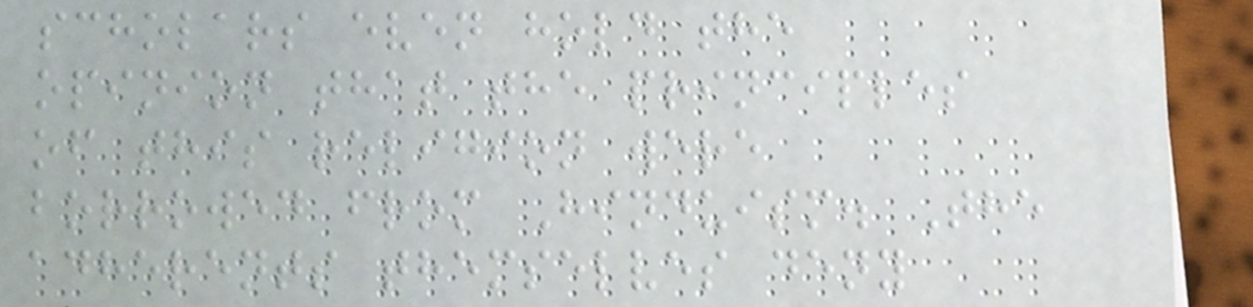scholars even hold the
opinion that the principles
of this religion were
borrowed from Hinduism. The
adherents themselves deny
